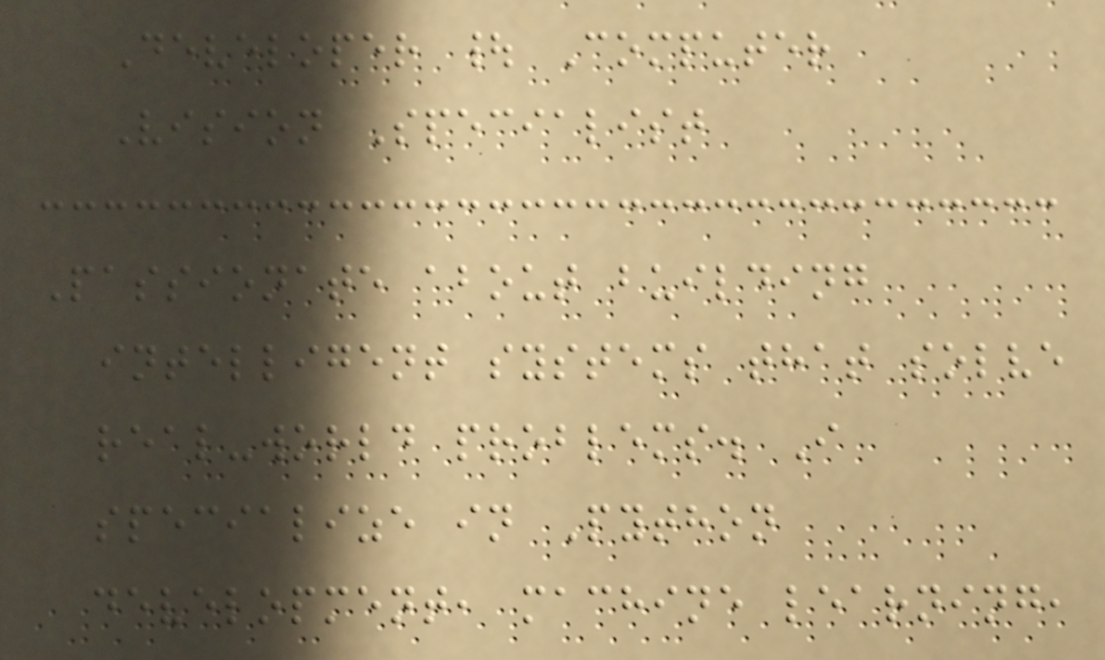Developer | Computer
Vision Specialist
Passionate about building
intelligent systems that solve
real-world problems. I
specialize in Python
development, machine learning,
